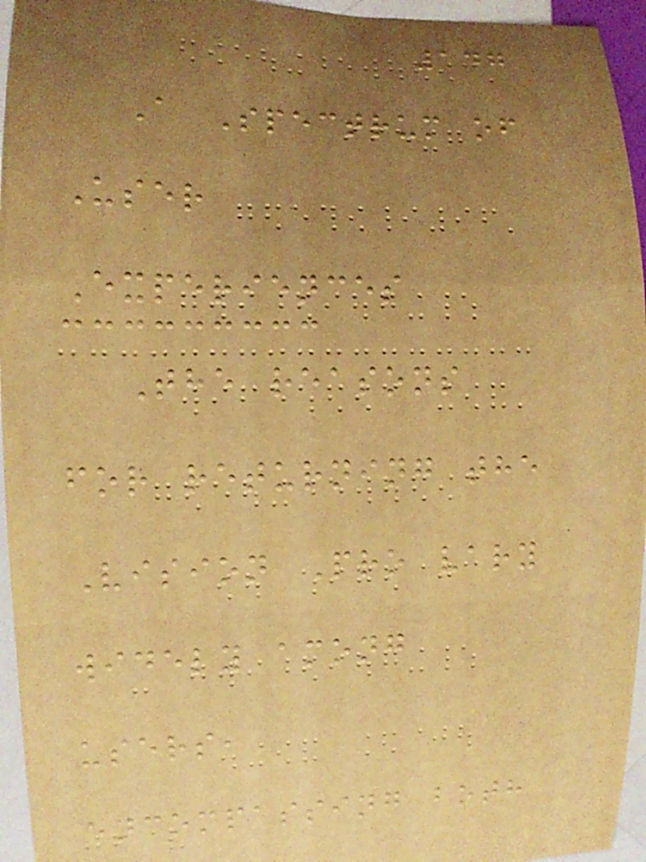147
A Spectrum of
User
Experiences
The reasons
for returning the
Vision Pro vary
widely among
users,
encompassing both
